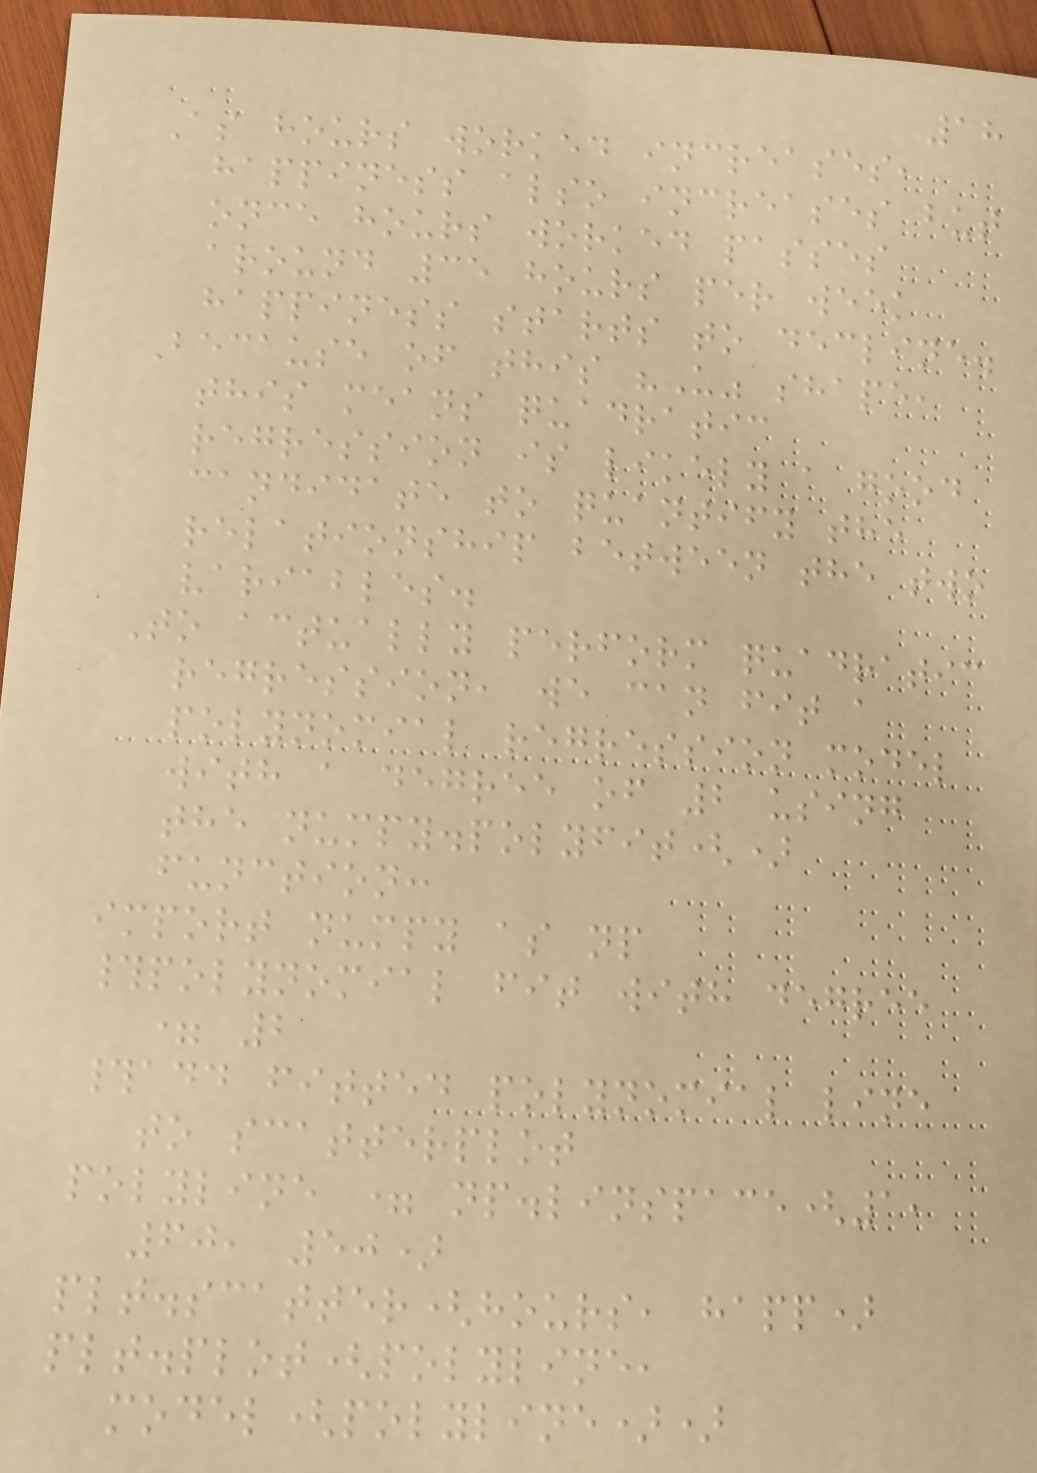18
As hours worked increases,
happiness also increases but
once hours worked passes
around 35 hours per week
happiness starts to decline.
Because of this "U" shape,
this means quadratic
regression is likely a good
candidate to quantify the
relationship between the two
variables.
To actually perform quadratic
regression, we can fit a
polynomial regression model
with a degree of 2 using
the numpy.polyfit()
function:
import numpy as np
#polynomial fit with degree
= 2
#add fitted polynomial line
to scatterplot
polyline = np.linspace(1,
60, 50)
plt.scatter(hours, happ)
plt.plot(polyline,
model(polyline))
